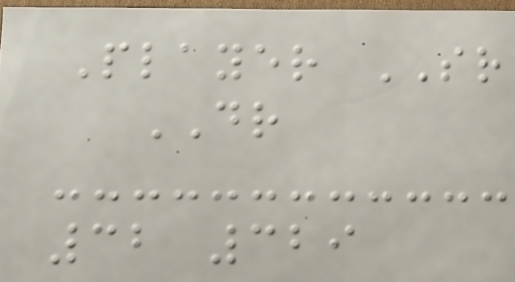Player SR
DR
32 329
